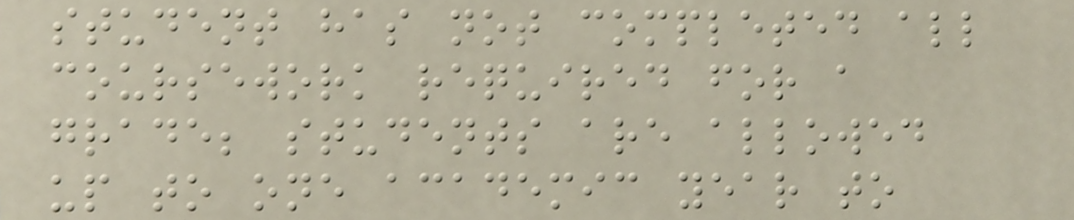student has not completed all
coursework required for a
grade; students are allowed
up to one academic year to
